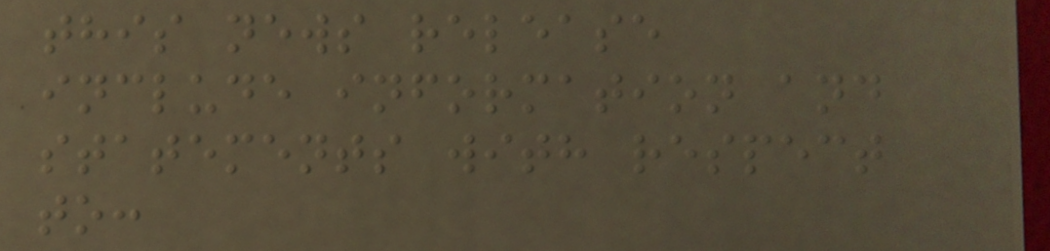this news release
include information and
statements with respect
to:
